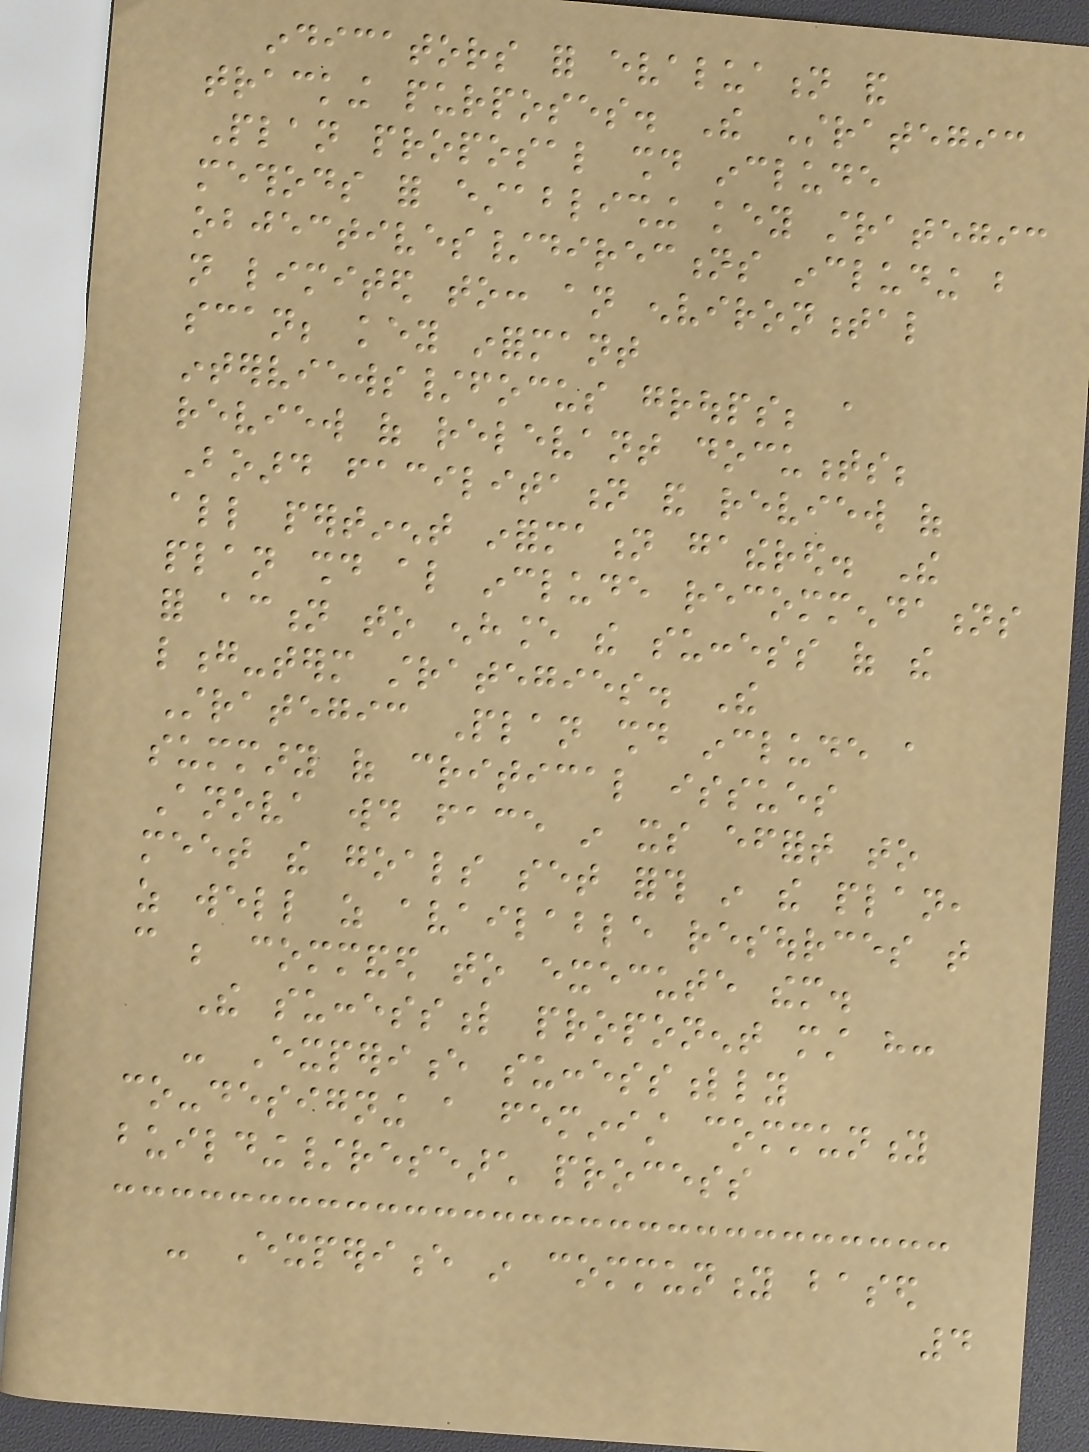indicators for evaluation and
tracking purposes. The Strategic
Plan proposal should include
methods for establishing key strategic
objectives/directions including but
not limited to: an environmental
scan; key informant
interviews/focus groups; a
review of relevant documents;
Board facilitation and review of
all pertinent information gathered. The
plan should also include recommendations
for action to enhance the success of the
long-term strategies. The
Strategic Plan should include a
summary of critical issues
Anova would face in its effort to
meet the goals set forth in the plan,
as well as available resources that
can be commanded to execute them.
The successful proponent must have:
- Experience successfully
co-designing a feminist community
building/research process
- Experience in community based
4
